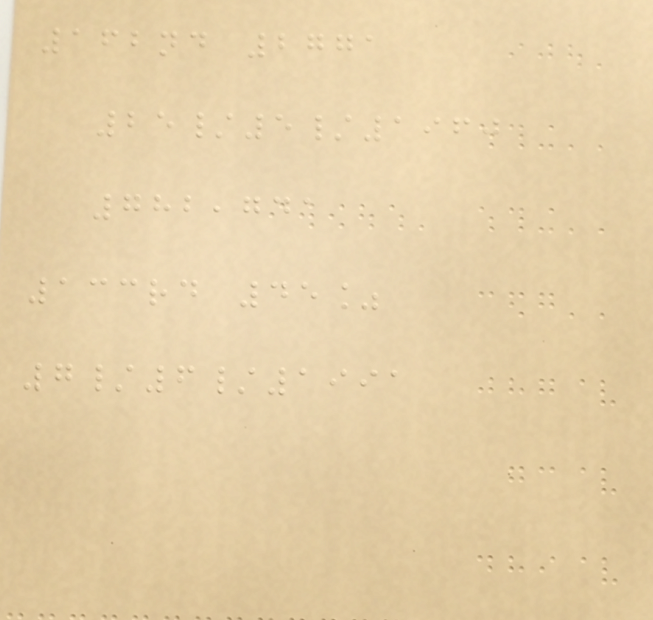162nd 2771
25/5/1960
782,741
133rd 45%
7/6/1991
